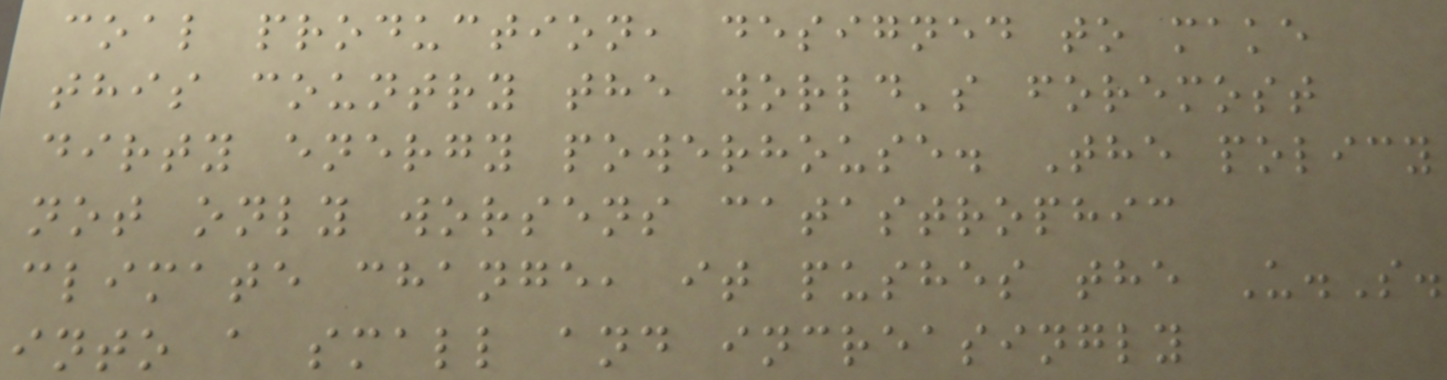coal production, designed to make
this country the world's foremost
dirty energy powerhouse. The policy
not only worsens catastrophic
climate change, it pushes the U.S.
into a small and increasingly
